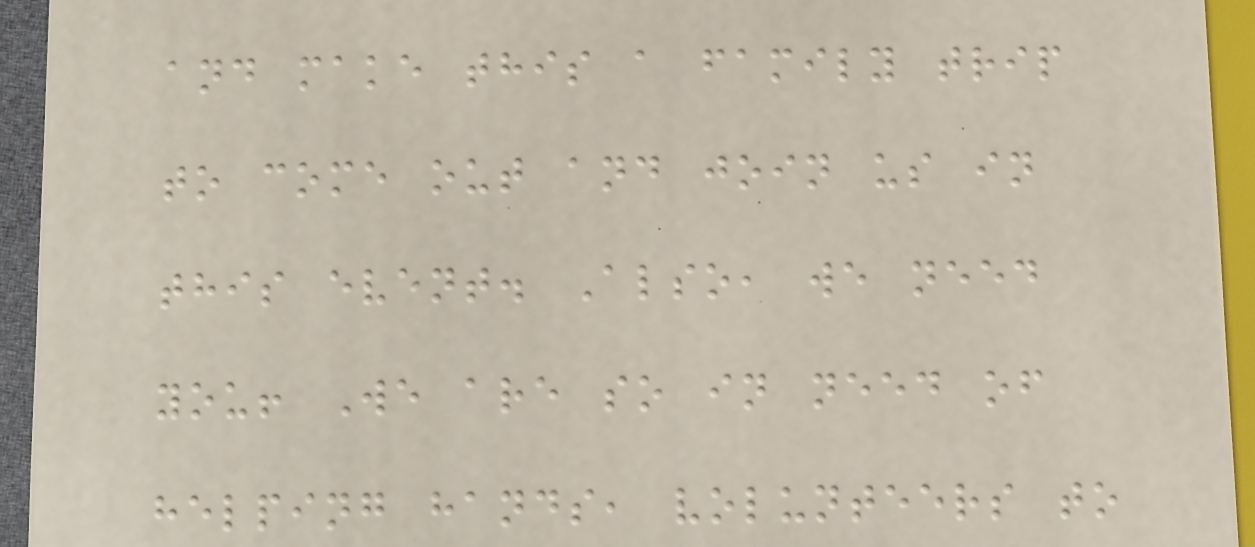and make this a family trip
to come out and join us in
this event. Also, we need
you! We are so in need of
helping hands, volunteers to
